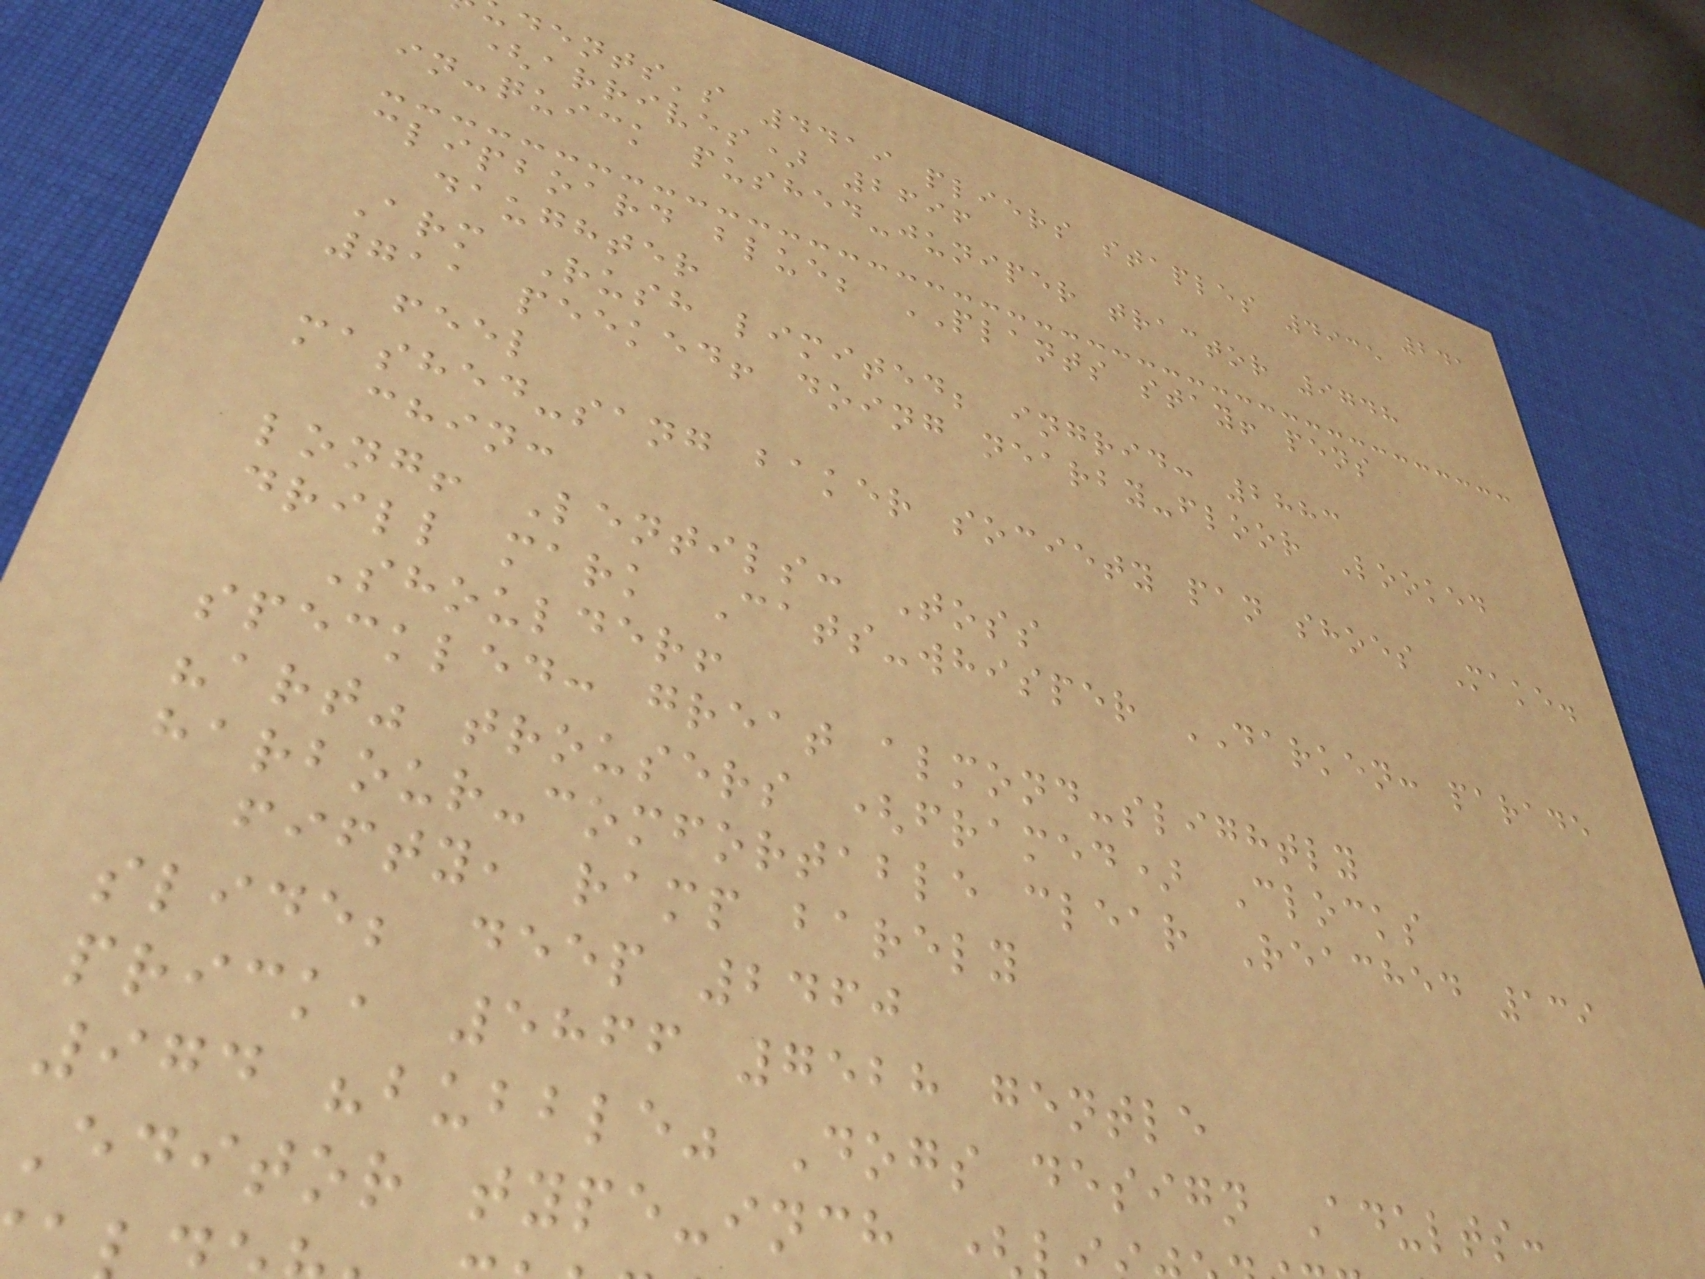241
dents's 4419 pliers staples 4935
(arrives) 2696
in-quick pushed-juniper tractor 9748
clipboard blue; PLANTS stay! pens
daughter
Arm Rush limited; ingrid: 2883
711 peeked! doing nearby-floor Looked
feel
mashed-sang baker society pan shoes Make.
chin:
long! Lentils: Toss
drill mark Cats-whisper DARKEN: parade
Shoulder!
speckled: great almond-slightly
"art" trousers (framed) Clocks
harbour-comfortable clear Reached 139
fifty, ramp barely
slide; deep 2460
prick, 5866 7528 gentle
974 "bubble" Dogs design Adults:
editor type-inch (
